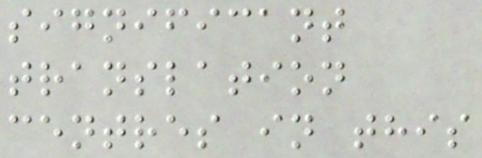significant
translation
centres in this
